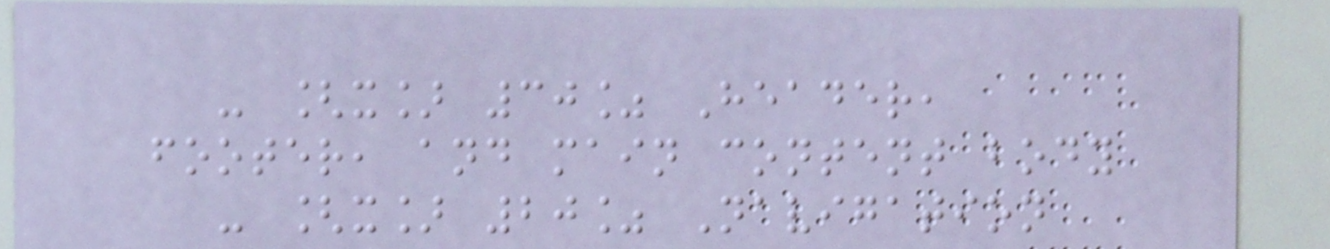- [x] 30% Header,
footer, and main content body
- [x] 20% Navigation
